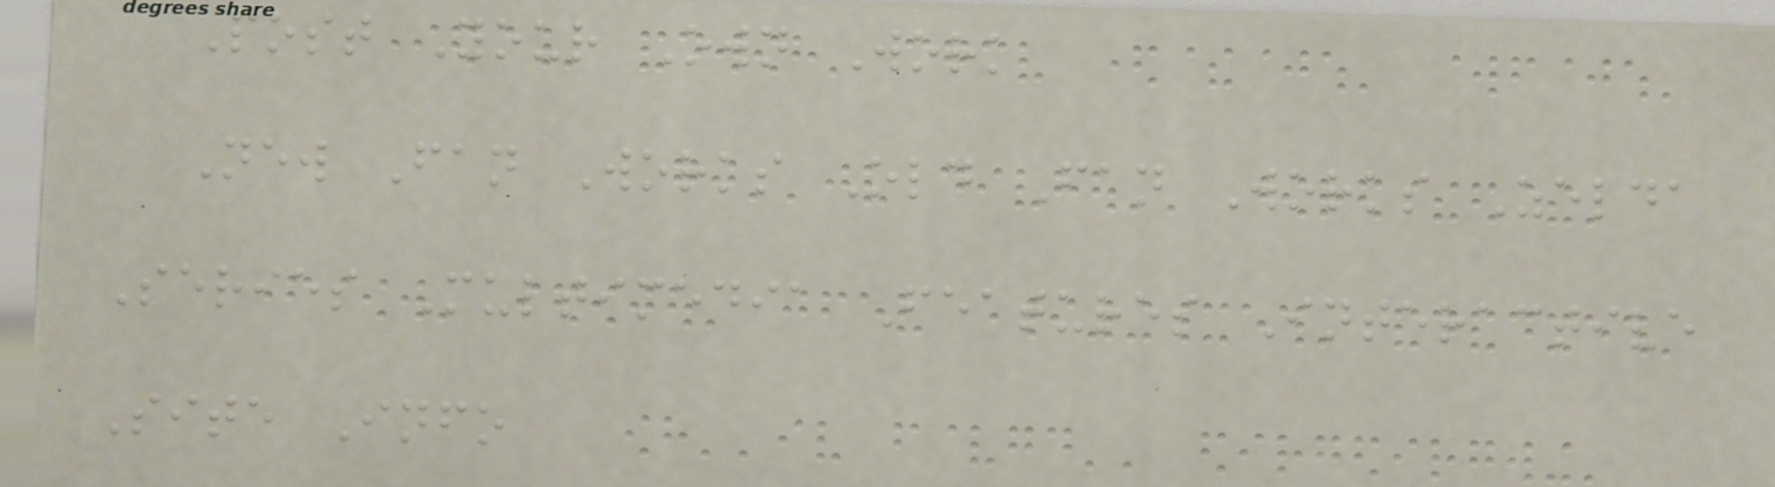Post Your Own Work
New Fan Works Old Fan Works Zelda
Series Multimedia Features Interactive
Site Info
